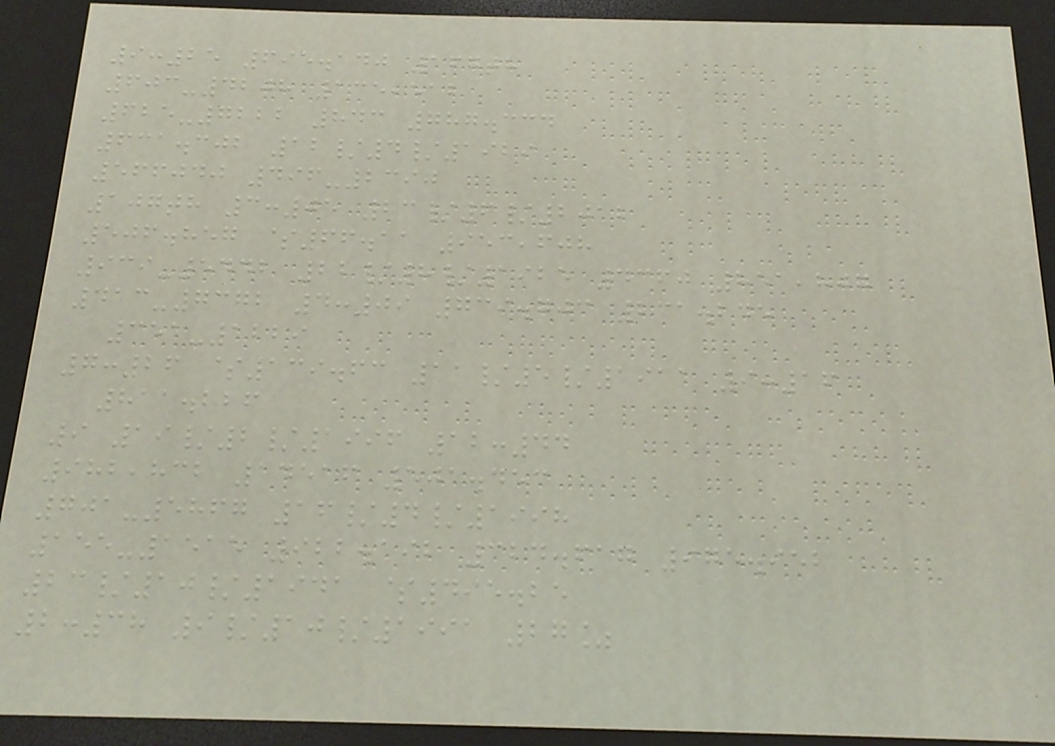9:25 695.140 167th
603-4208 135,512
625-7222 843 787.334
631.302 12/4/1929
566040 496-2390
107th 3:05 23/6/2012
506.857 $66.11 953,608
939-5442 22/8/1925 4360 851,807
413-7372 4:09 739.703 231.245
351-1229
7:26 $139.63 11/5/1911 9:16
811.226
9 19/2/1996 12:44
982,832 14516 501.453
701-5867 16/4/1998
155-1515 922.192 324.617 975.952
23/10/1941 $495.25
2:38 9/10/1991 27%
